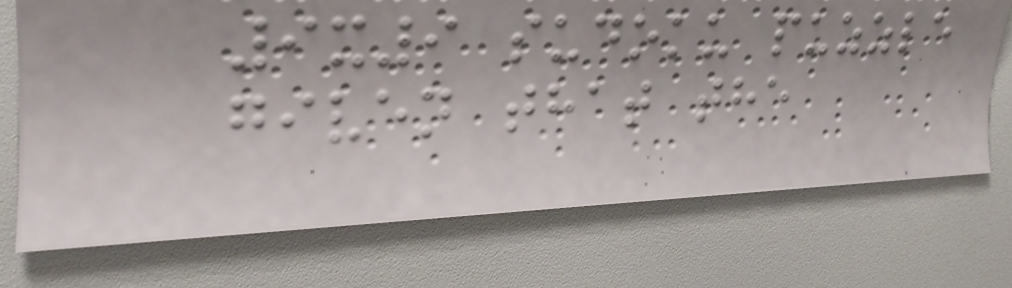9x9 sudoku puzzle
given that the
